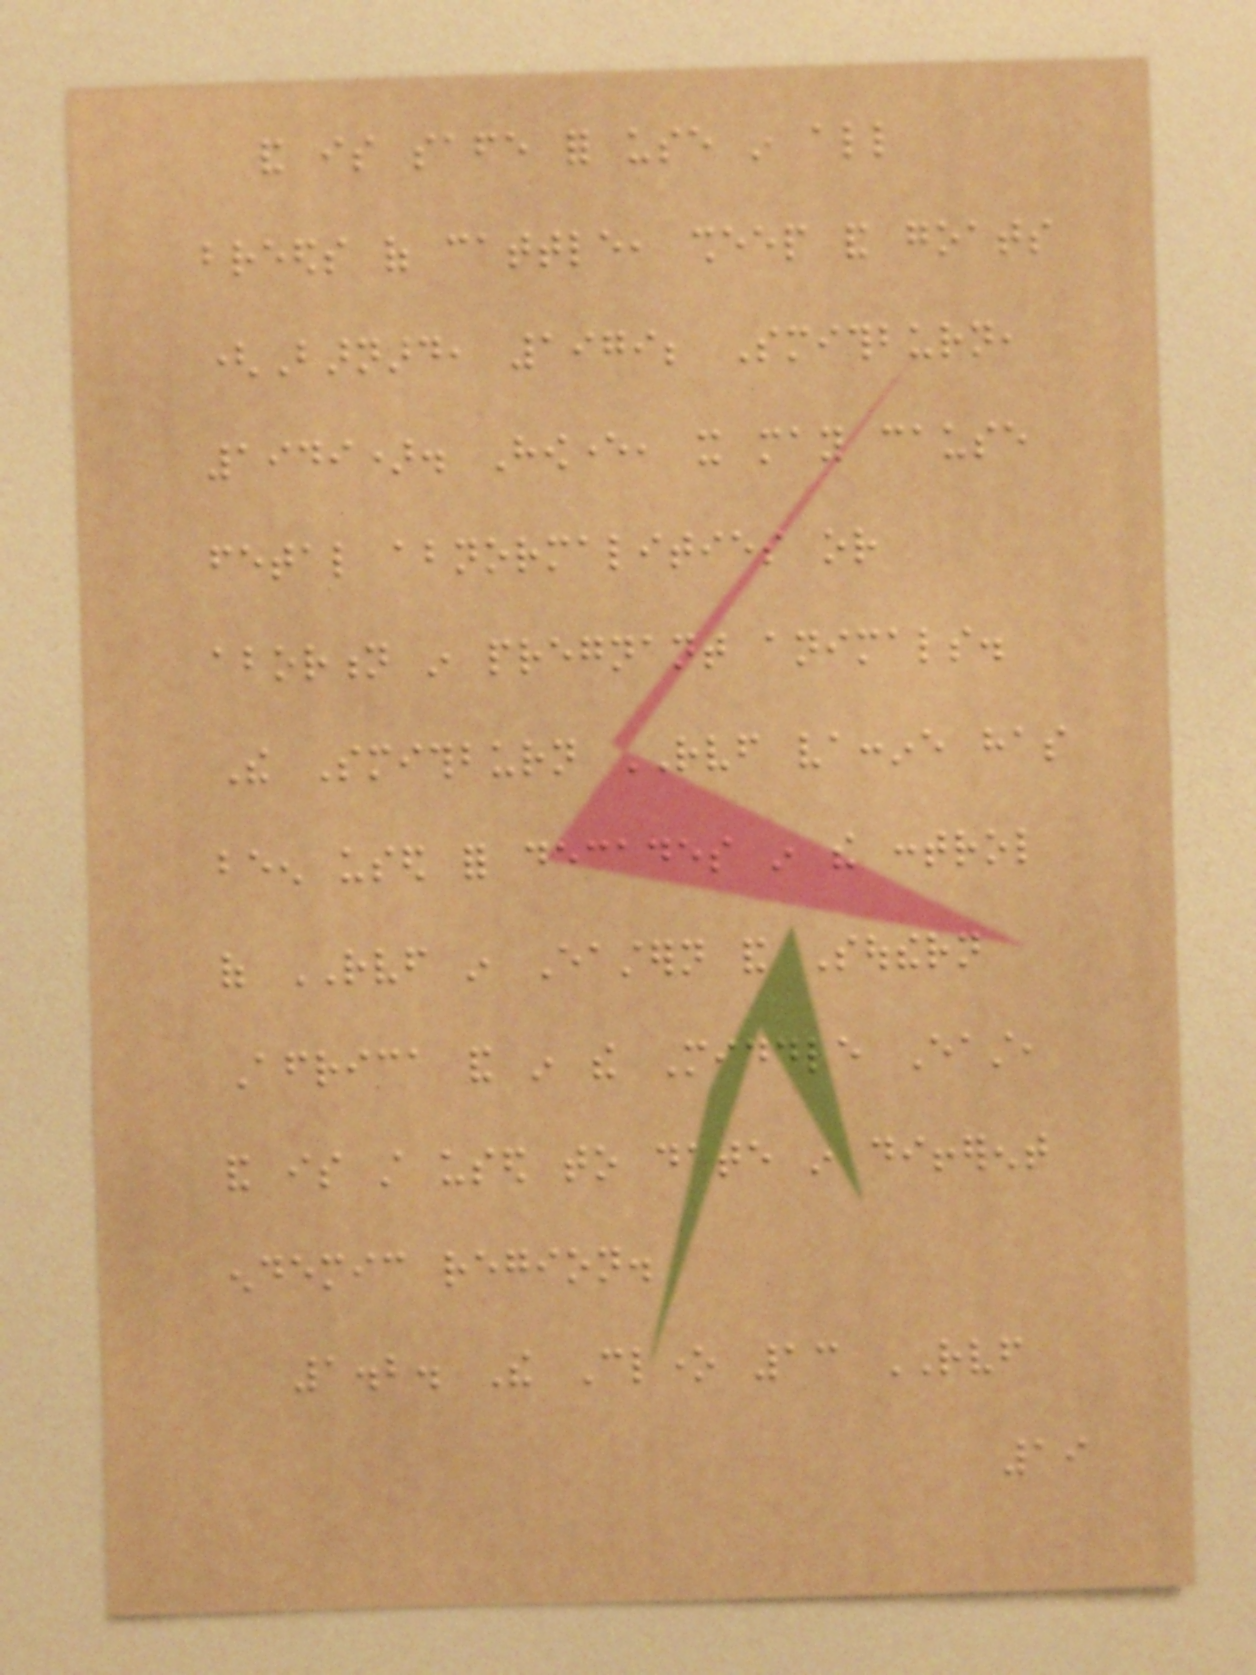and is safe for use in all
breeds of cattle, sheep and goats
(Barnard, 1979; Smithburn,
1949). However, it may cause
fetal abnormalities or
abortion in pregnant animals.
The Smithburn RVF vaccine has
been used for decades in the control
of RVF in Eastern and Southern
Africa and in the Middle East,
and is still used to date in different
endemic region.
1.2. The Clone 13 RVF
19
